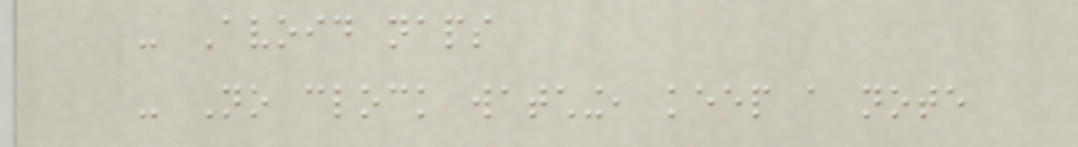- Avoid naps
- No clock watching, keep a note
